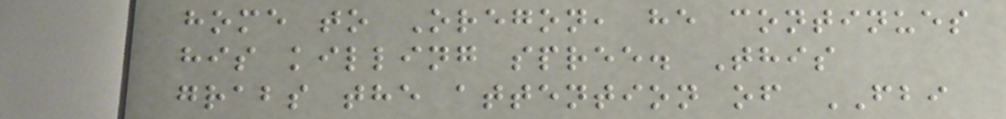home to Oregon, he continues
his killing spree. This
grabs the attention of FBI
